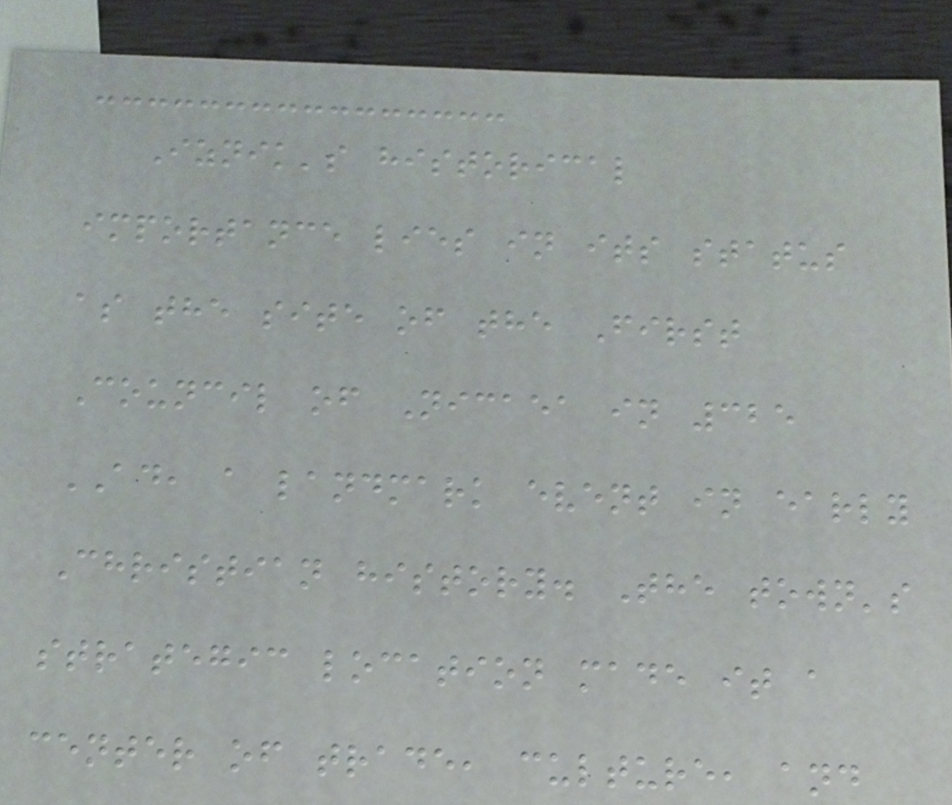Iznik's historical
importance lies in its status
as the site of the First
Council of Nicaea in 325
AD, a landmark event in early
Christian history. The town's
strategic location made it a
center of trade, culture, and
